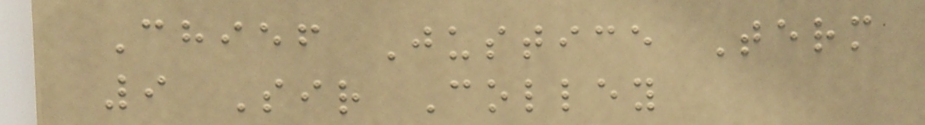Chief Justice Term
9 Sir Colley
